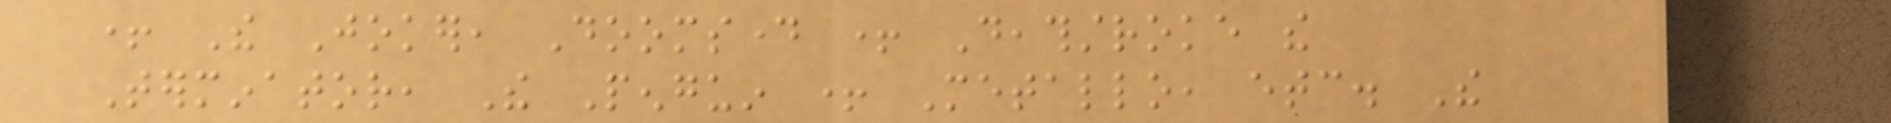+ The Joker, Doomsday + Deathstroke the
Terminator, The Penguin + Metallo, etc. The
